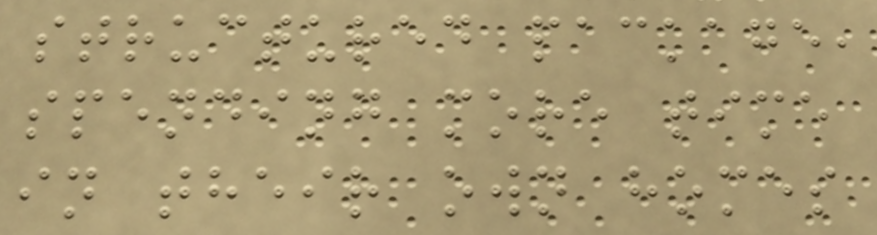structured package,
spending more time
in their own homes
